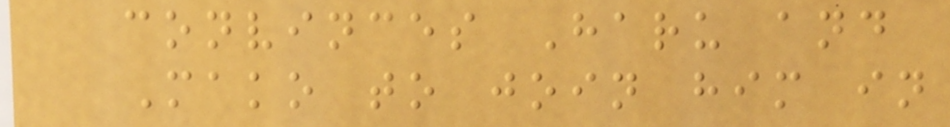convinces Haru and
Mako to join him in
